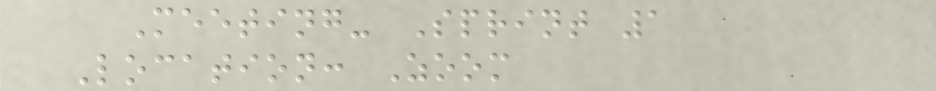Meeting- Sprint 1
Location: Zoom
